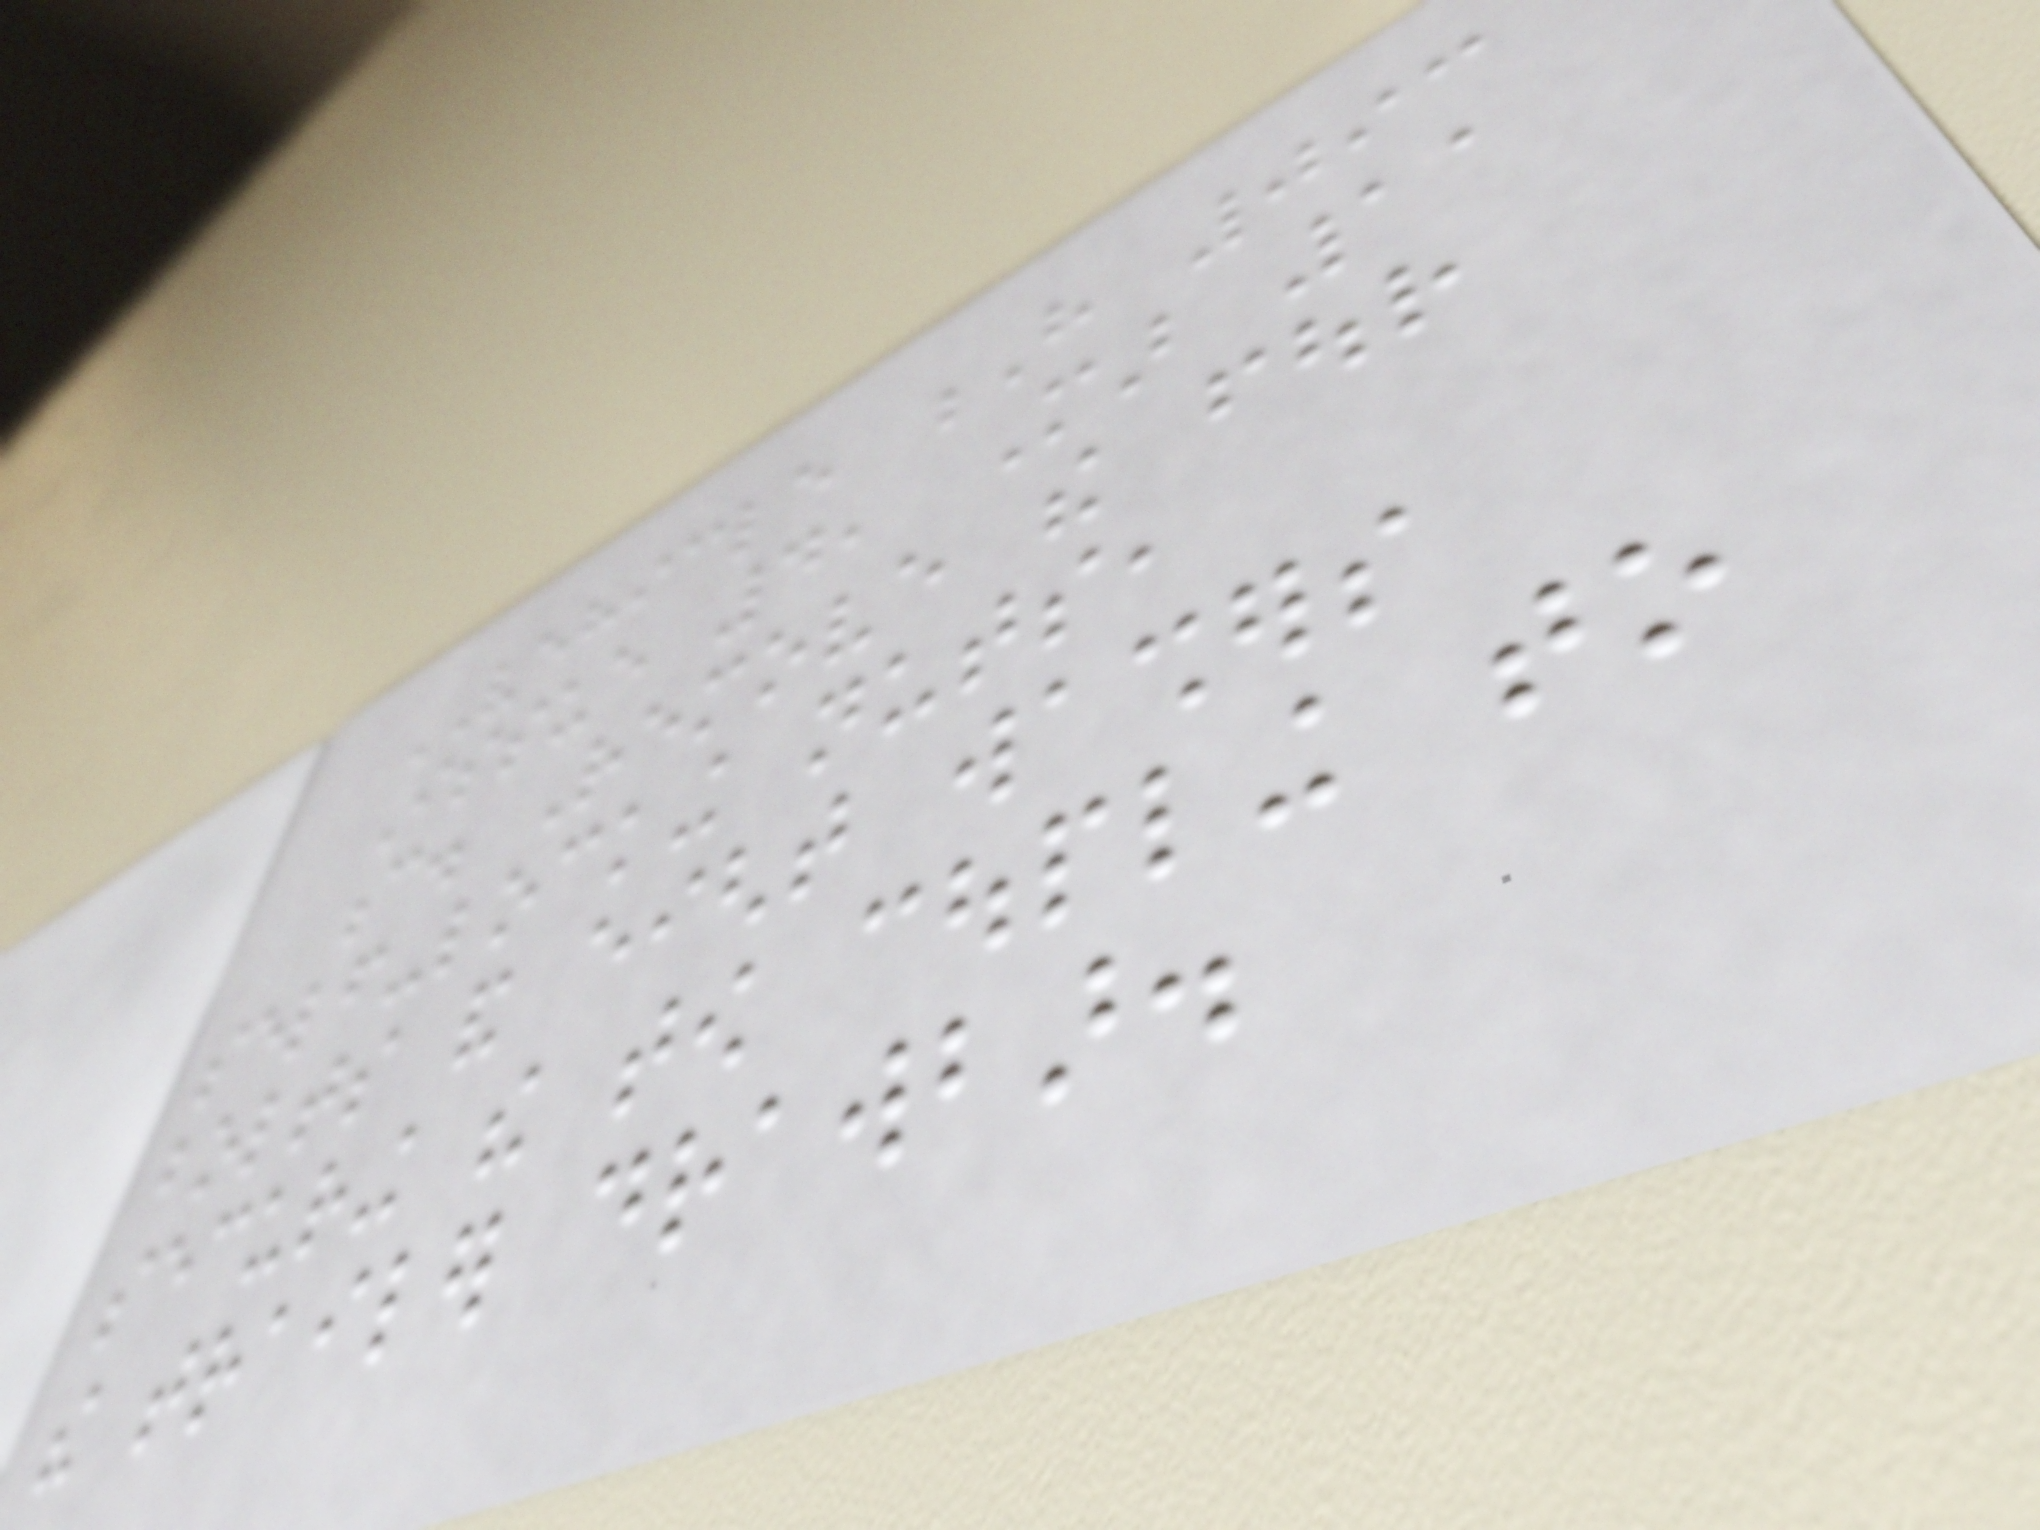VEHICLE H 093
Issue 4, Mar 11
c. Remove the four
self-locking nuts,
bolts and eight washers
securing the tow coupling to
the trailer drawbar.
